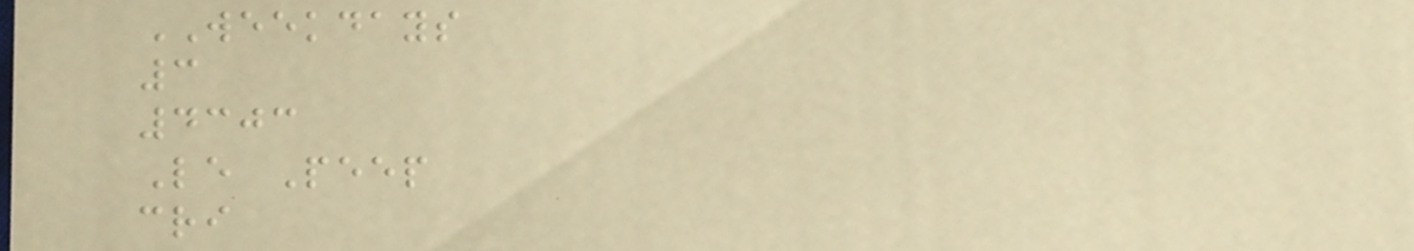WEEKDAYS
3
4303
Le Peep
cri
